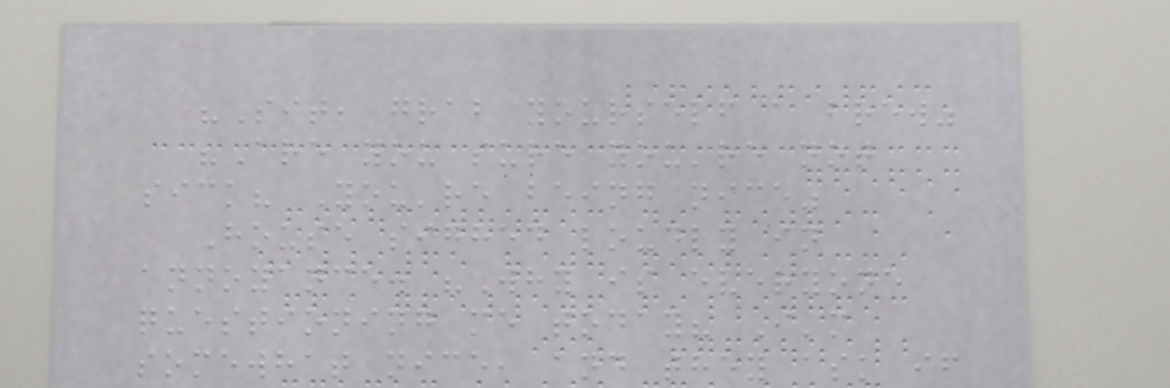"Sit, grab yourself a brew"
"Are you sure you're not
sick? You're being nice"
House sighed loudly in
annoyance. "Why is everyone
questioning me today? I'm
somewhat nice, and they ask if
